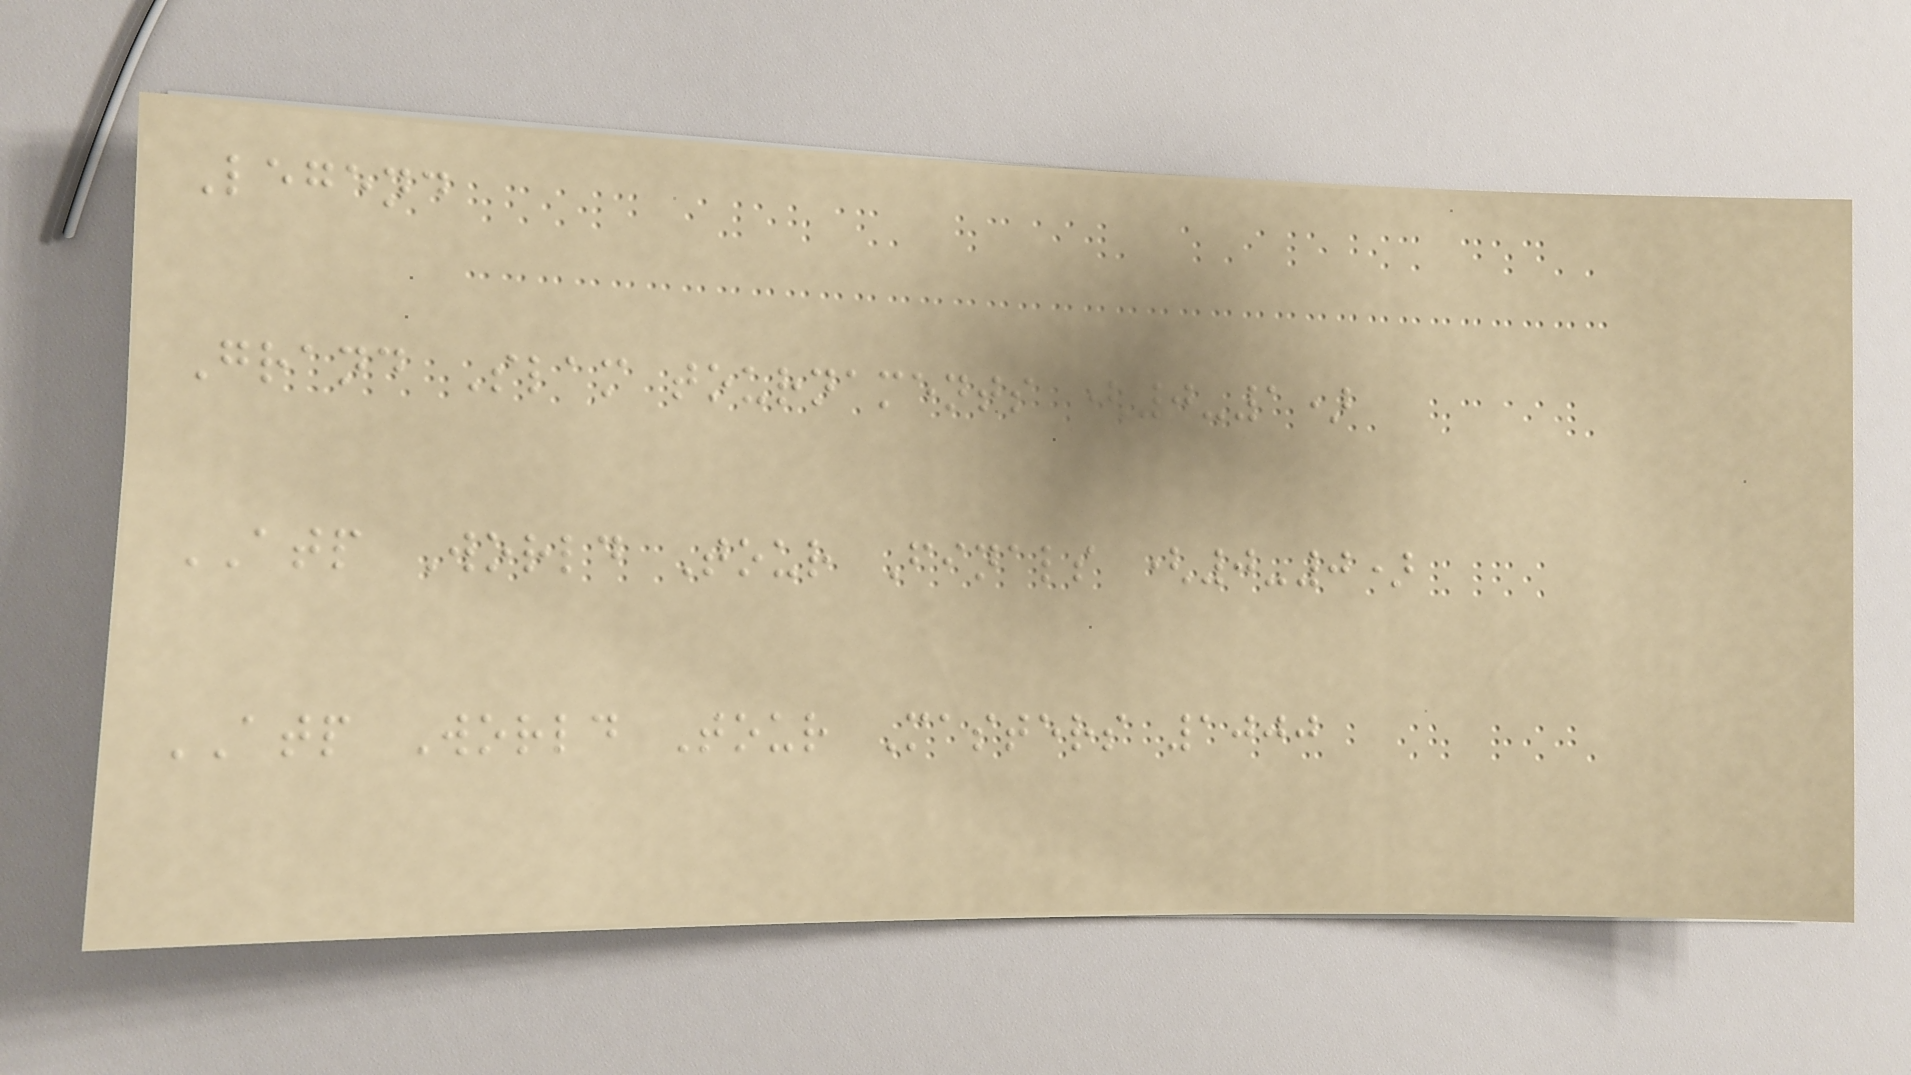Legend
Grand Slam tournaments (0-1)
ATP World Tour Finals (0-0)
ATP World Tour Masters 1000
